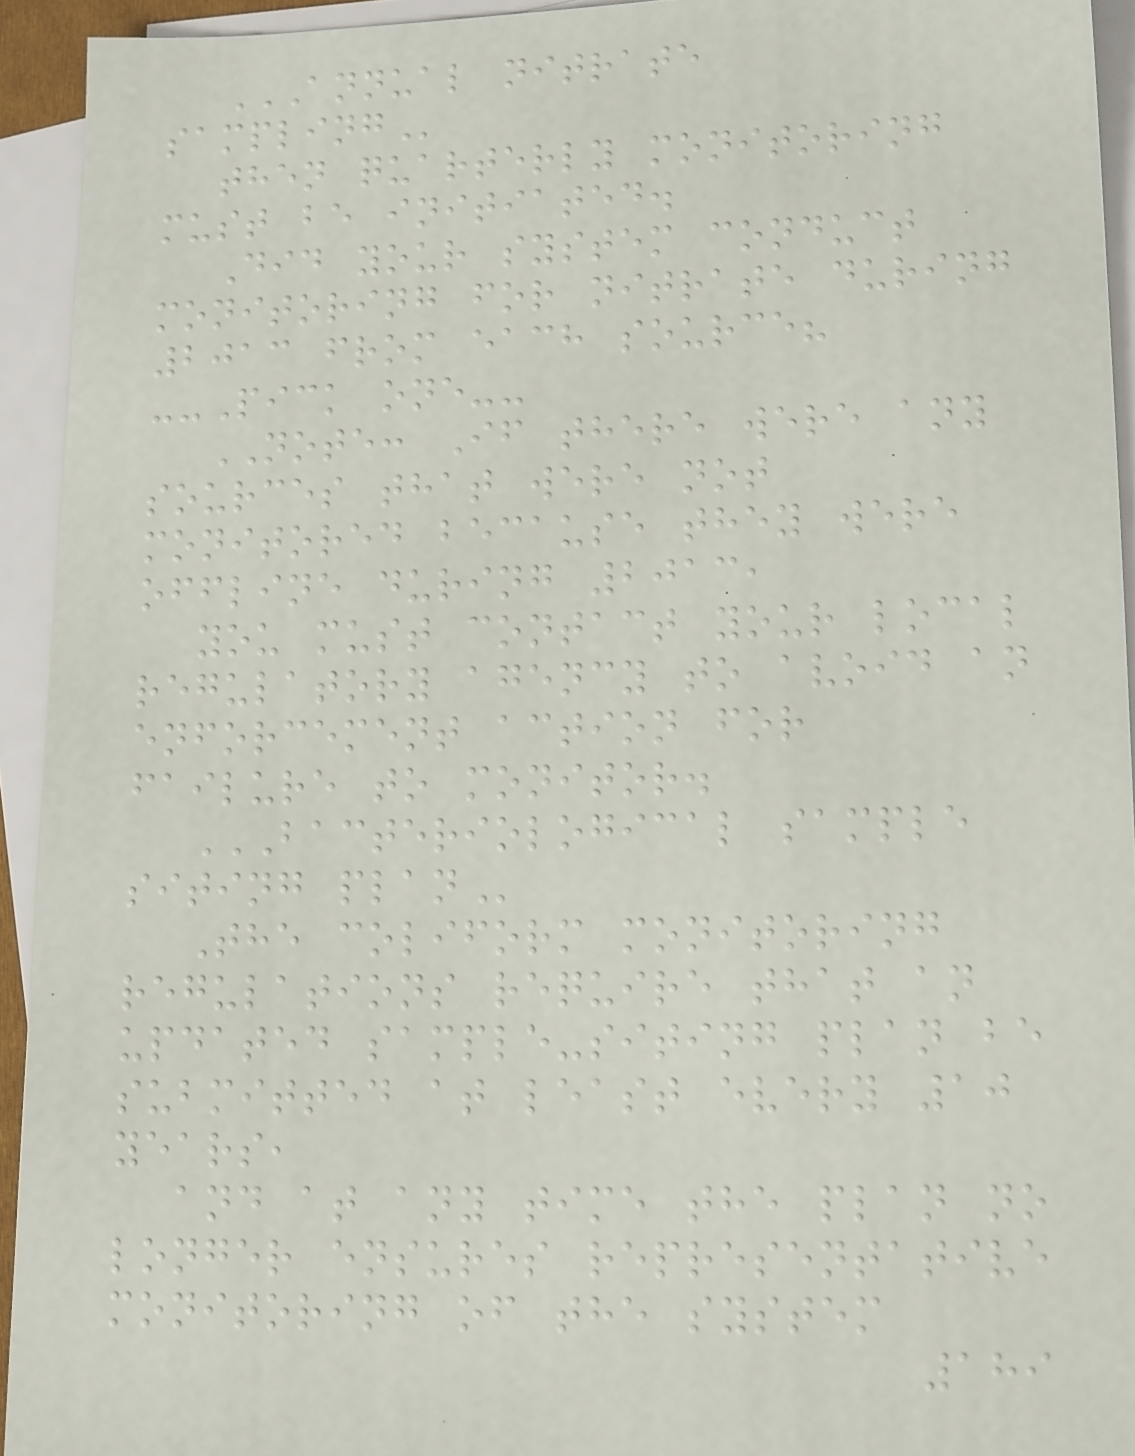ANNUAL NITRATE
SAMPLING
then quarterly monitoring
must be initiated.
Did your system conduct
monitoring for nitrate during
2013 from each source?
--Pick one--
NOTE: If there were any
sources that were not
monitored because they were
offline during 2013,
you must contact your local
regulatory agency to avoid an
enforcement action for
failure to monitor.
BACTERIOLOGICAL SAMPLE
SITING PLAN
The coliform monitoring
regulations require that an
updated sample-siting plan be
submitted at least every 10
years,
and at any time the plan no
longer ensures representative
monitoring of the system
189
